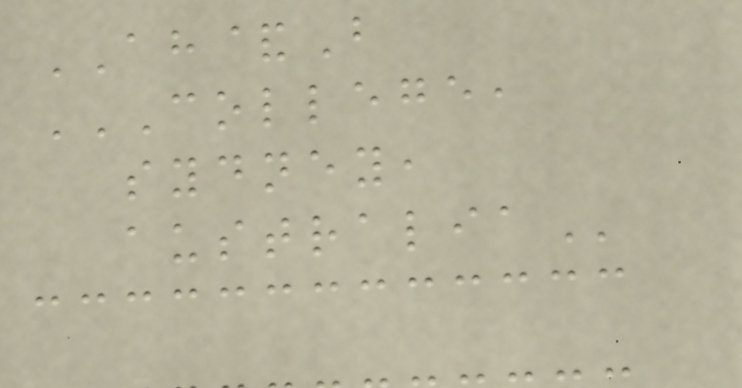AH&B
COLLEGE,
SYDNEY,
AUSTRALIA
